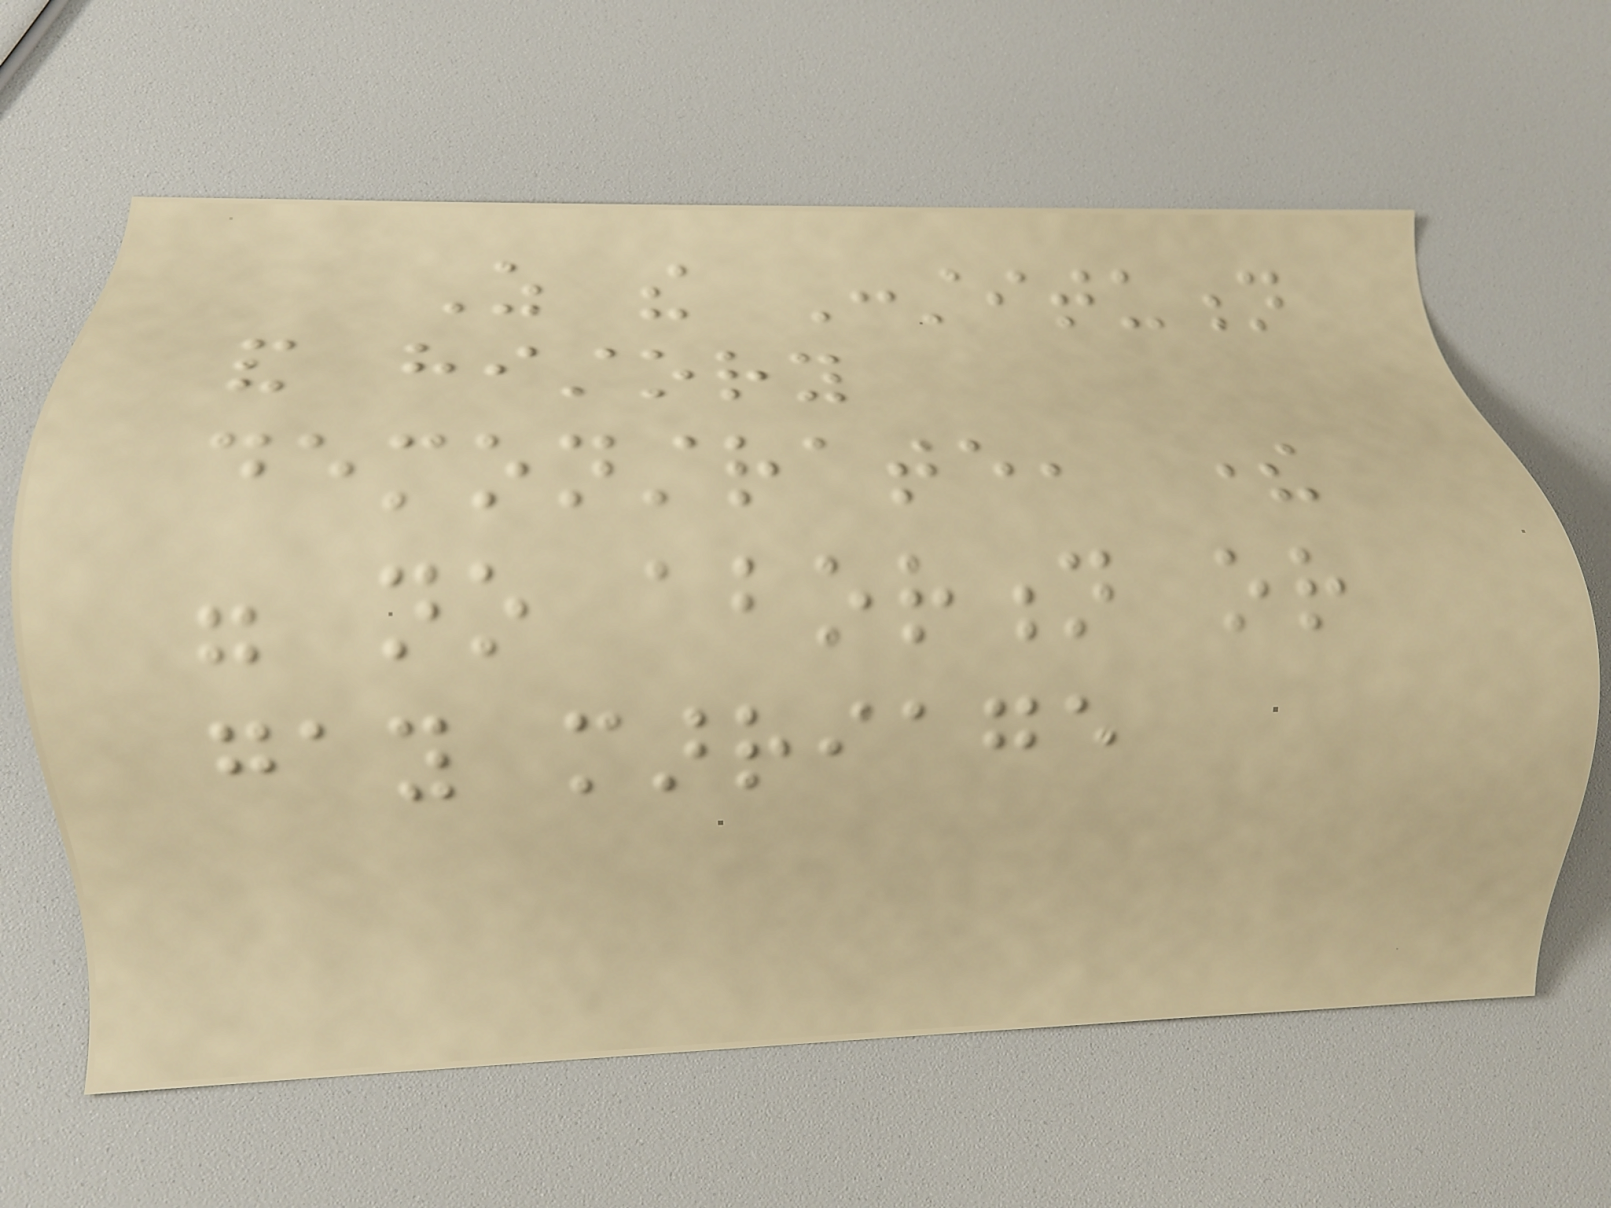As the Constitution
and history
demonstrate, there
were no abortion or
gay marriage
